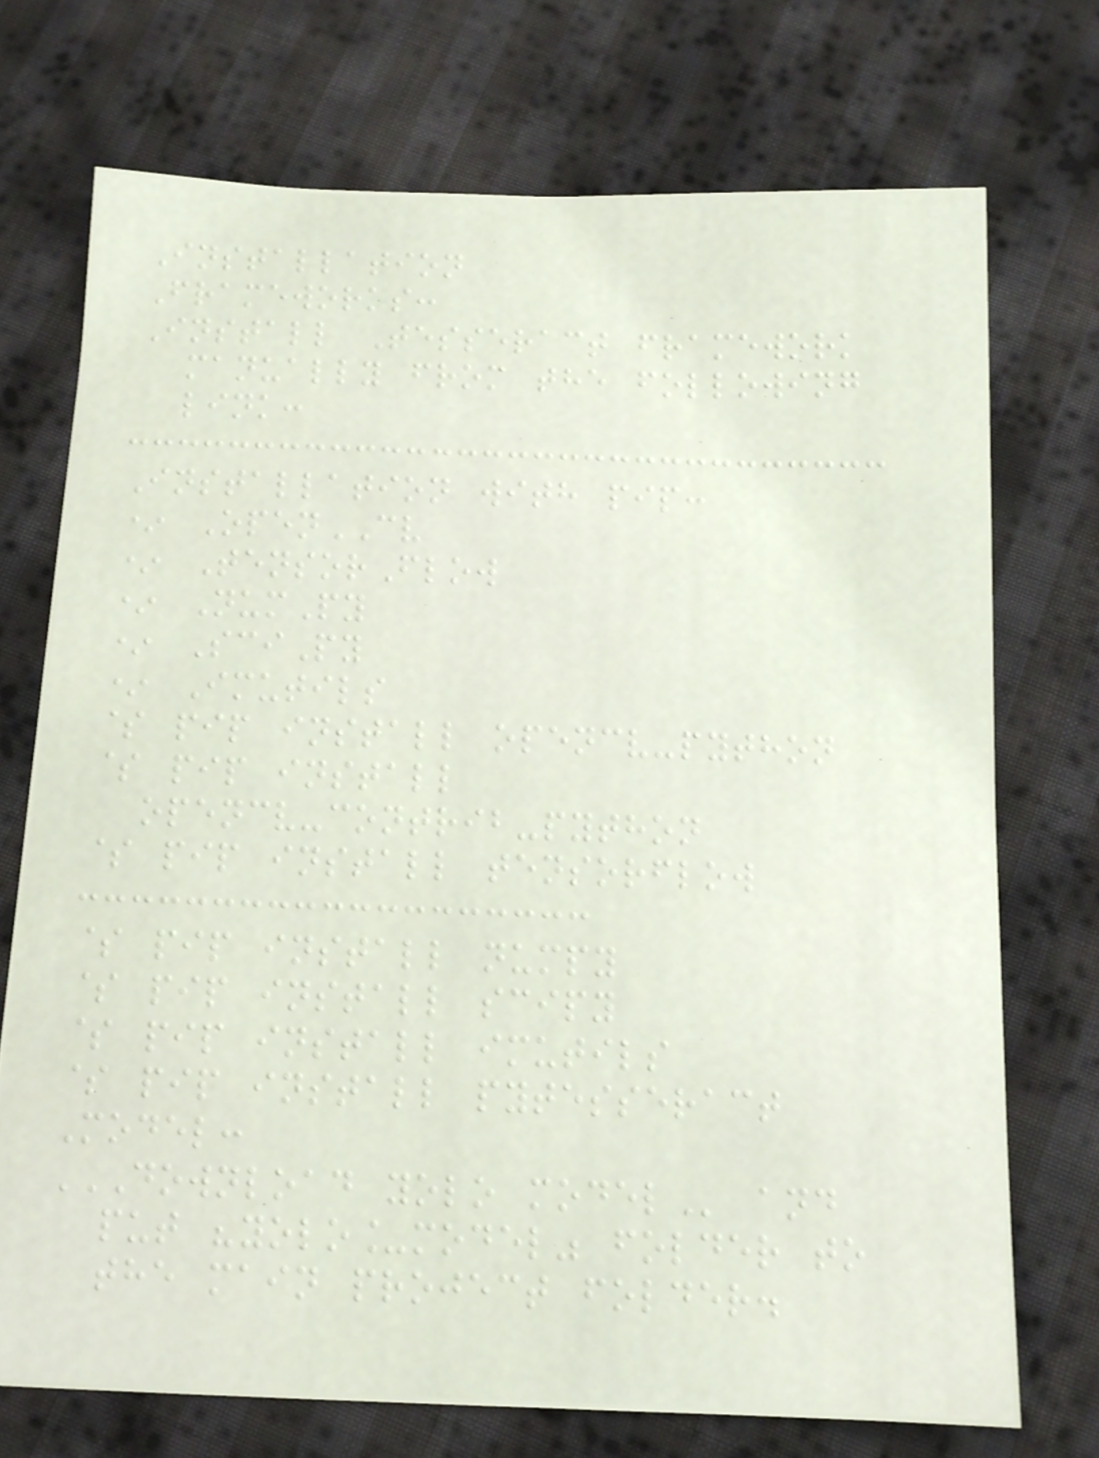Installation
Frameworks:
Install Tesseract framework
manually from the following
link:
Installation with pip:
* OpenCV
* TensorFlow
* NumPy
* SciPy
* Imutils
$ pip install opencv-python
$ pip install
opencv-contrib-python
$ pip install tensorflow
$ pip install numpy
$ pip install scipy
$ pip install imutils
$ pip install pytesseract
Model:
DOWNLOAD YOLO MODEL and
put "yolo_model" folder to
the main project folder.
